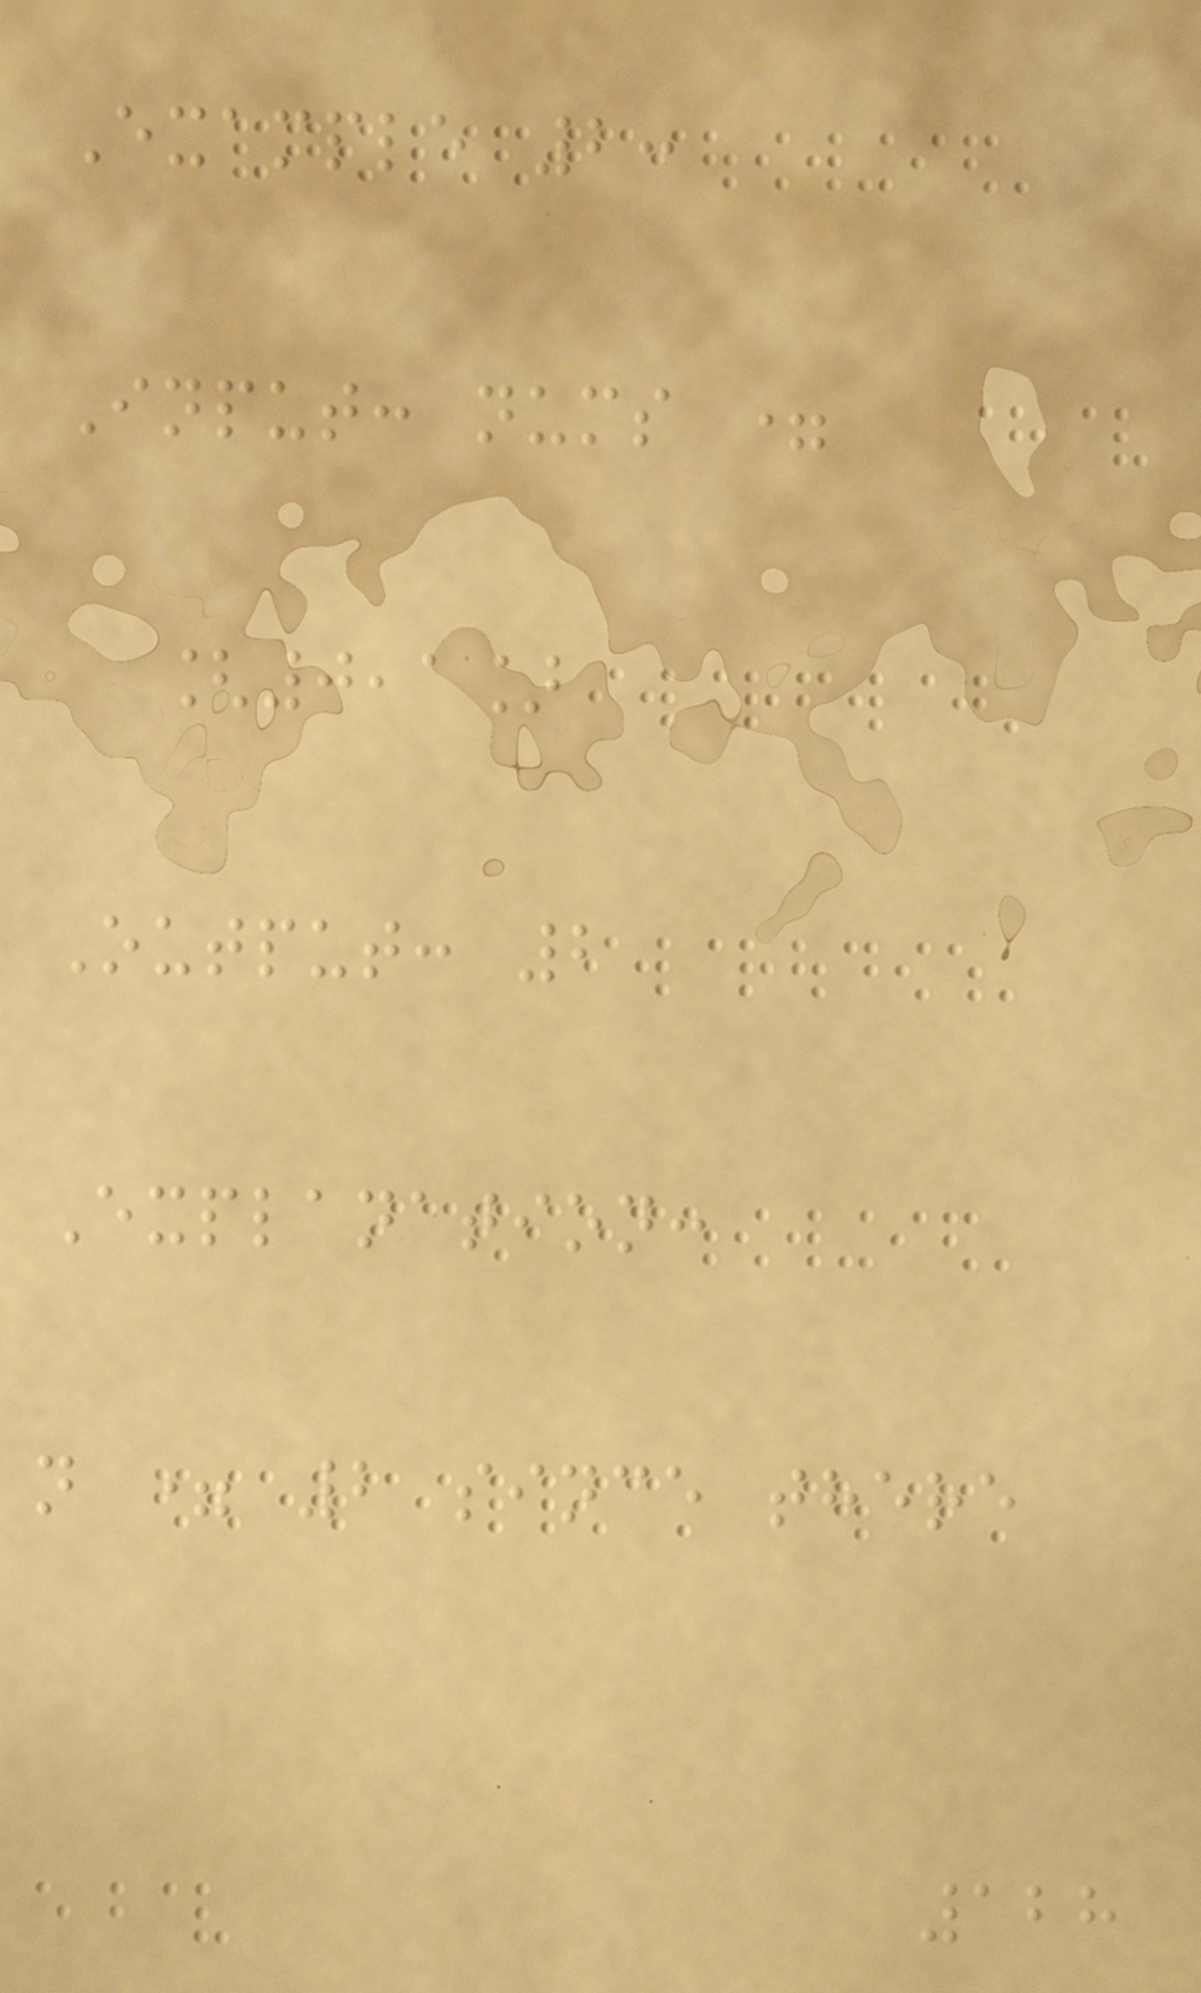Example 2:
Input: nums =
[0,1]
Output: 2
Explanation:
n = 2 since there
128
